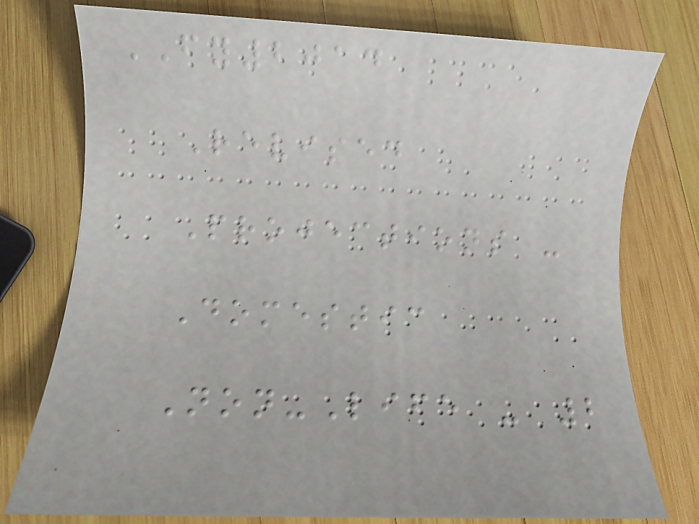FY2014
Revised
Projections -
Domestic
Non-Life - 2
